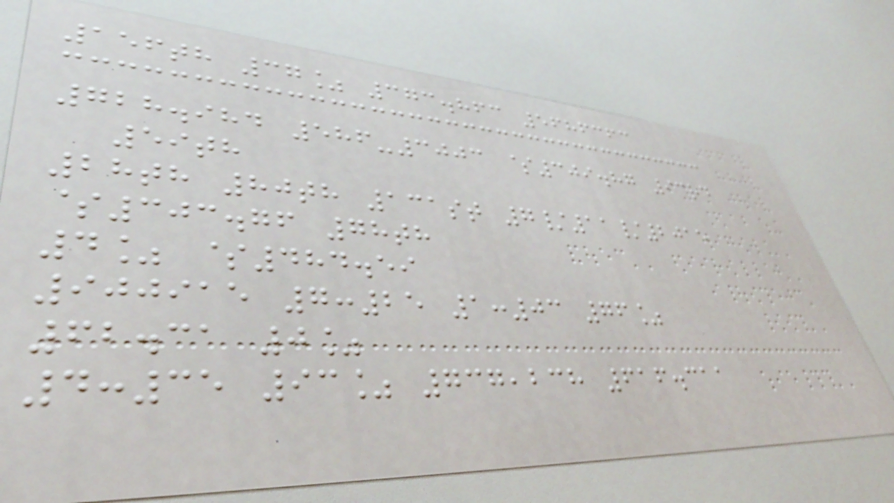156th 37% 373.863 5686363
728.984 586-3003 $309.87 93rd
59th
28th 80th 131st 7/11/2015
$303.76 78th
4% $484.59
900915 7:25 1:03 76%
62.31 0%
4:35 93% 737,238 616.311
